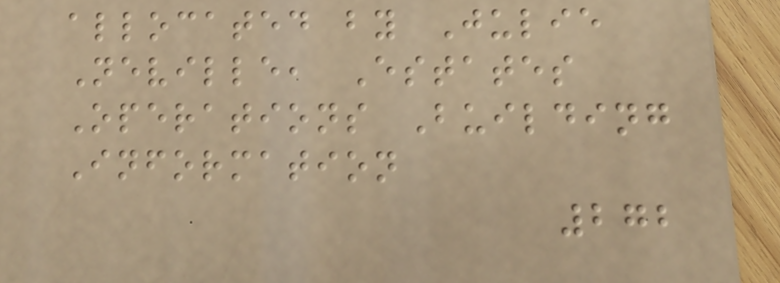allocated by Julie
Neville, Estates
Operations Building
Information
272
